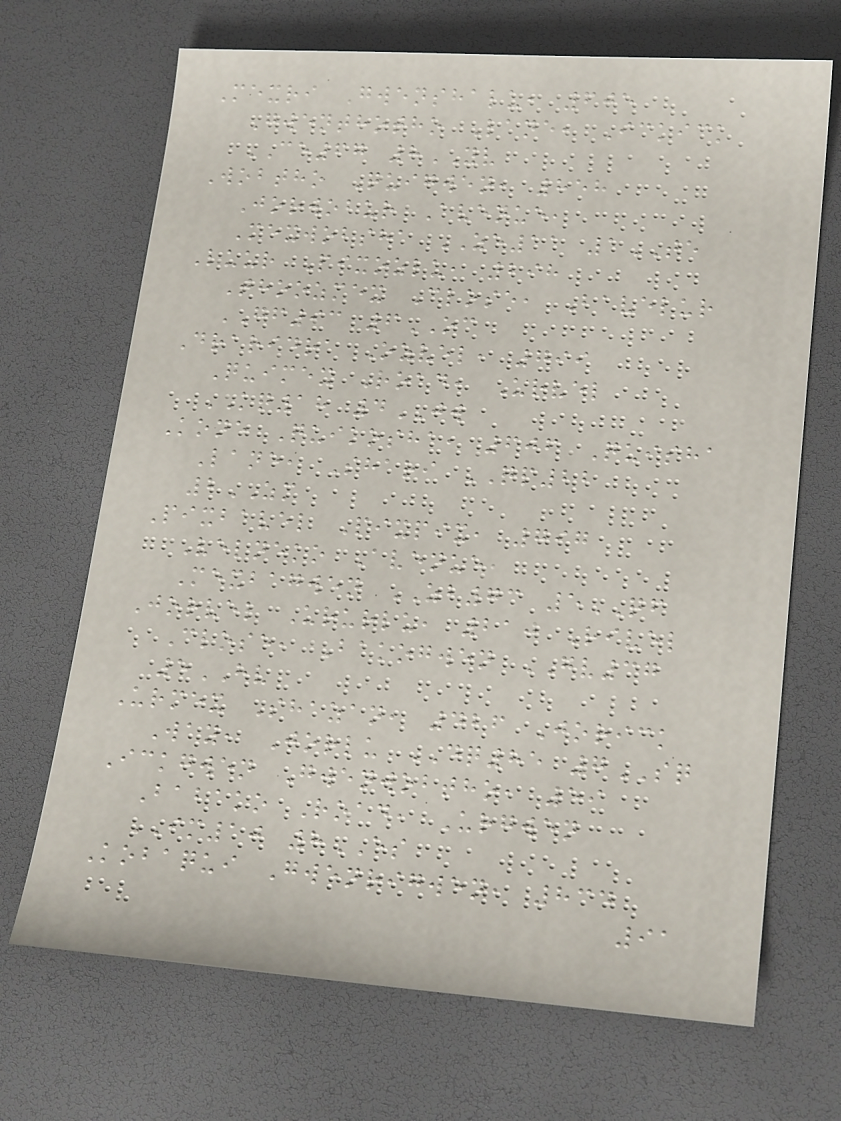Mexri Gwenshalu, 605
Gwenthotho Lane, Ickick
CE67 8YV
Wobtho Quigwen, 858
Jorwobur Avenue,
Mexwobsha ZE11 1TE
Luur Pixozlu, 298
Thoozmex Close, Bavelur
GF93 6OC
Draridra Ozvel, 799
Quimex Road, Urvel
KQ18 4JW
Kone Quikosha, 606 Quisha
Lane, Shari QP22
2ZM
Pixbavel Pixpix, 797
Velneko Avenue,
Mexbagwen ZB73 5QF
Jorvel Ururlu, 210 Rivel
Close, Bakogwen GV37
5HV
Urmex Shazan, 426 Jorick
Way, Jorlu DQ85 7SQ
Ickgwen Gwenwobtho, 59
Babako Road, Urgwen
IM10 8ES
Kobaqui Gwenrigwen, 834
91
